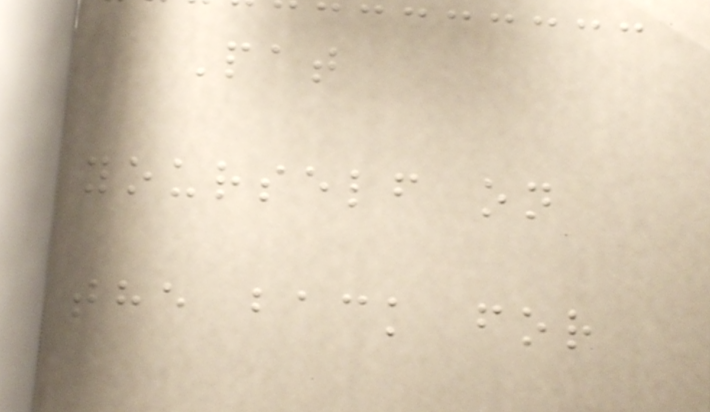Pat
yourself on
the back for
